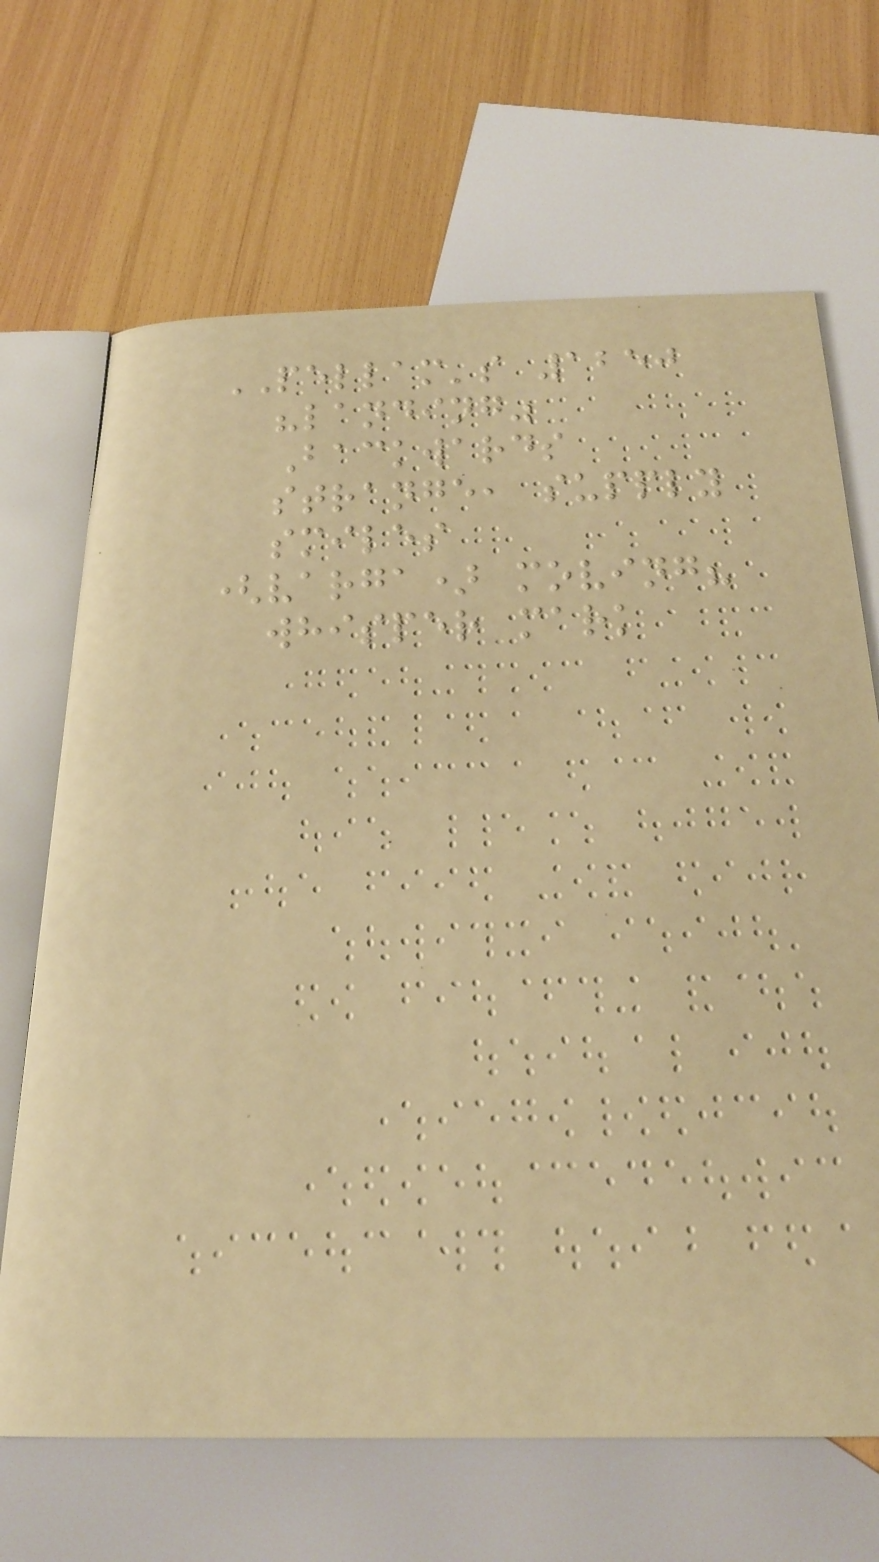PELLAM's 1250
"landing"
Backwards
strange, supply
smiles
(varga) moving?
whisper mark
